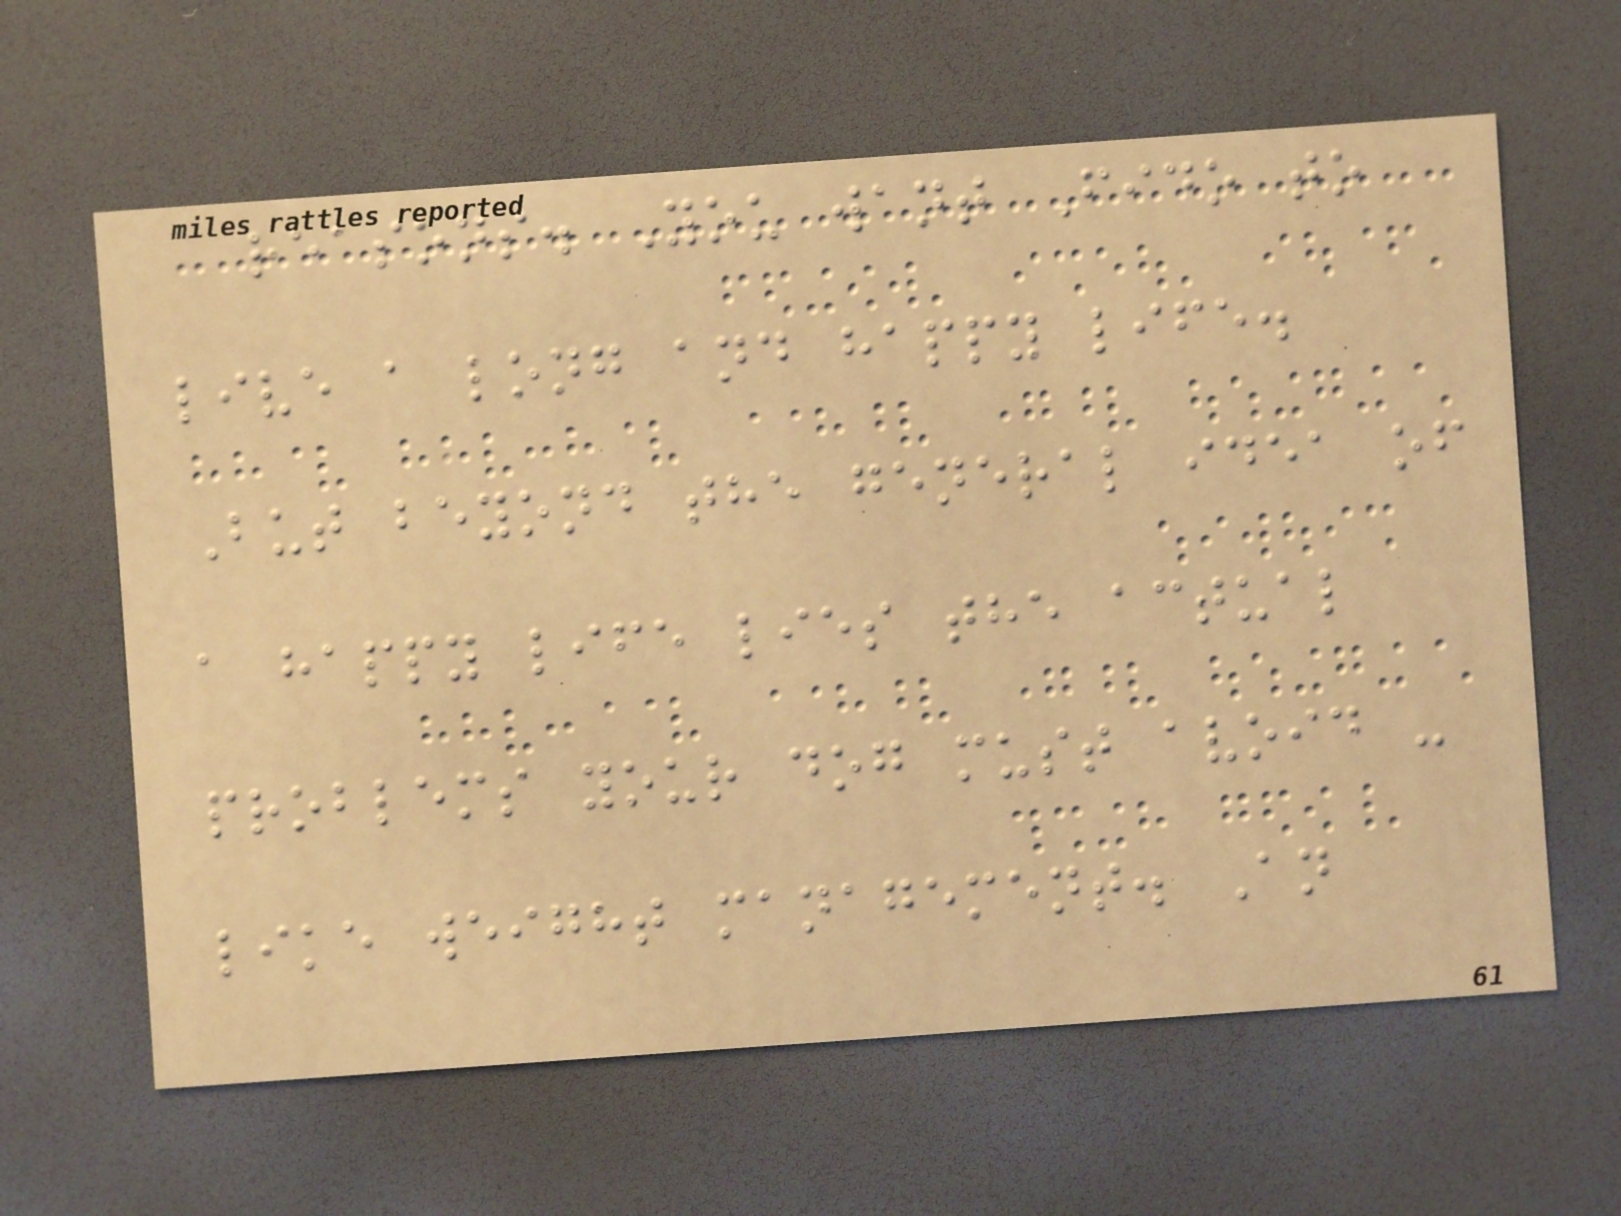reasons. You want Fido to
live a long and happy life.
But beyond the general idea of
a happy life lies the actual
problems your dog must avoid -
like weight management. An
